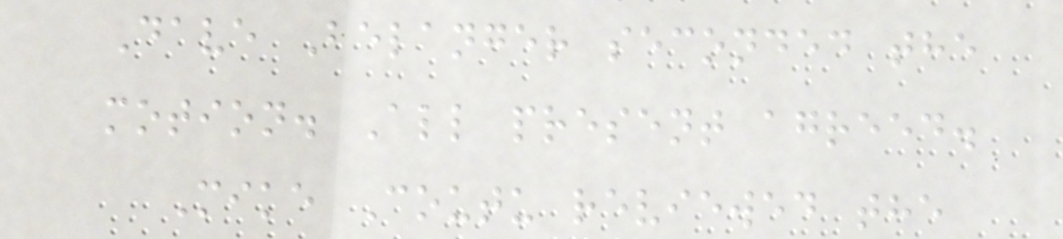Dave Belanger seconded the
motion. All present agreed.
Mike Coutu reviewed the
